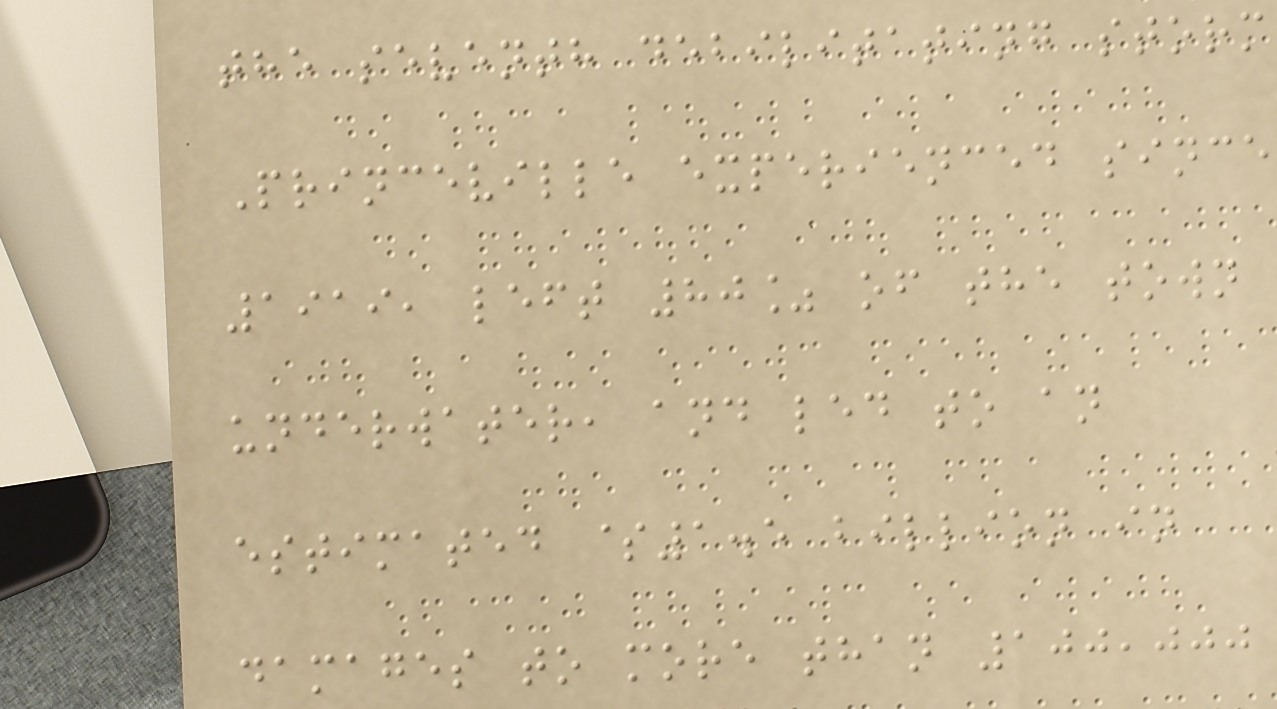the seventh debilitating storm
Princeville experienced since
1919, left 80% of the town
underwater, and led to an
estimated $1.5 billion in
damages to more than 100,000
